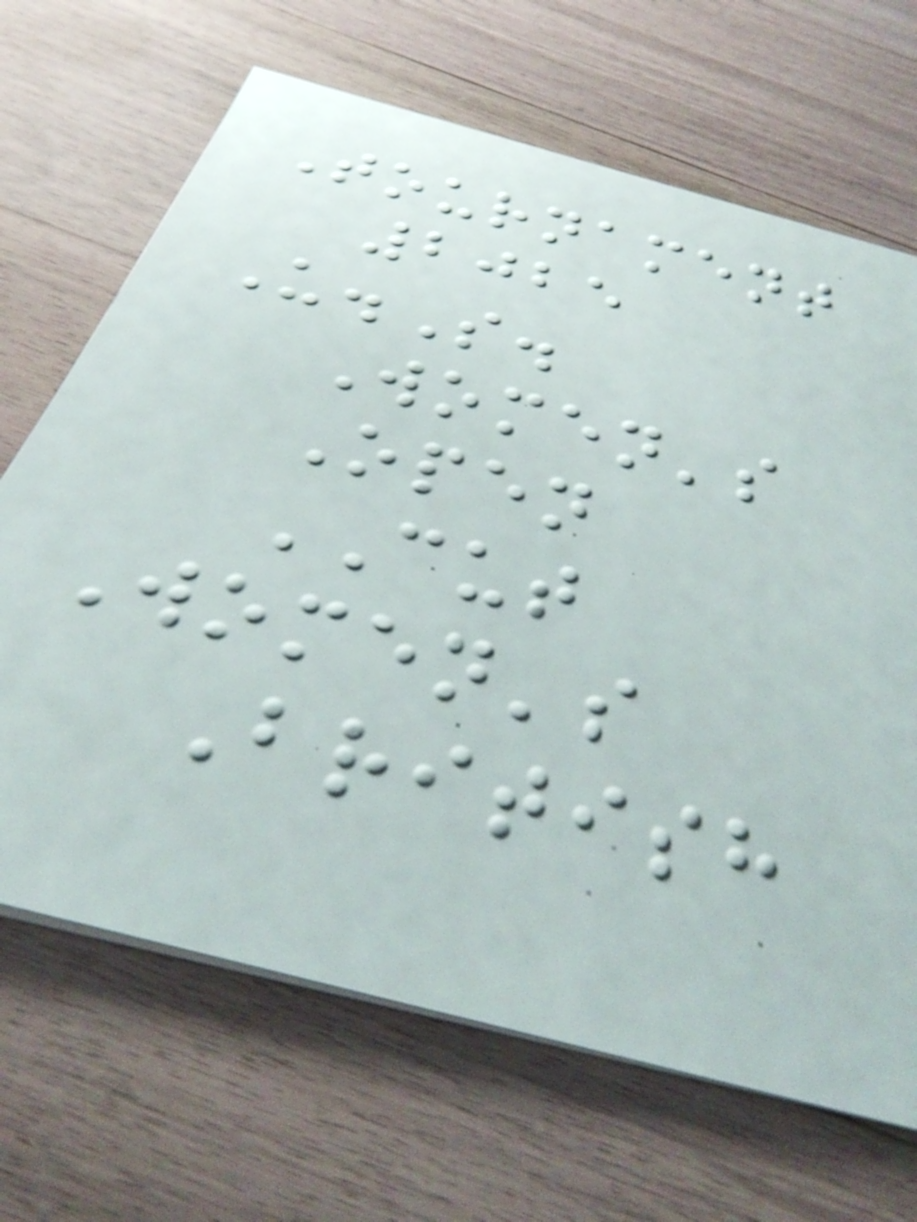Tournament
2025
U.S.
Women's
Open
CUT
Women's
British
